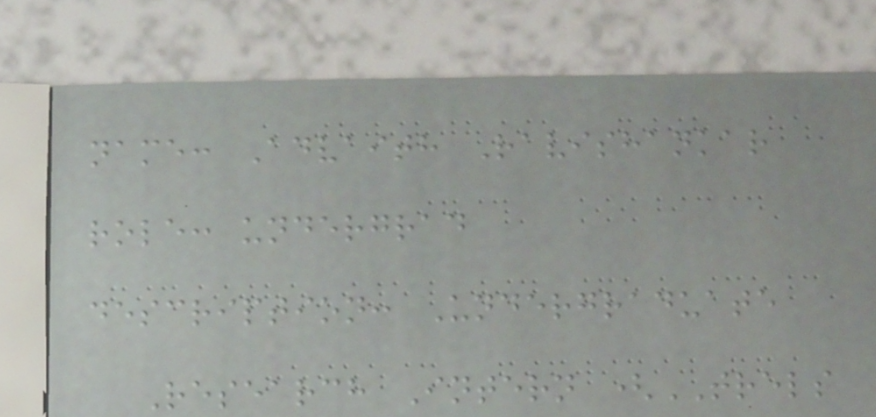name: Advaith Ravishankar
role: undergrad
description: Undergraduate
Research Intern (TRELS
